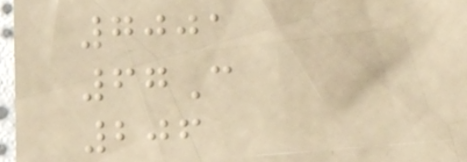7001
67C
206
